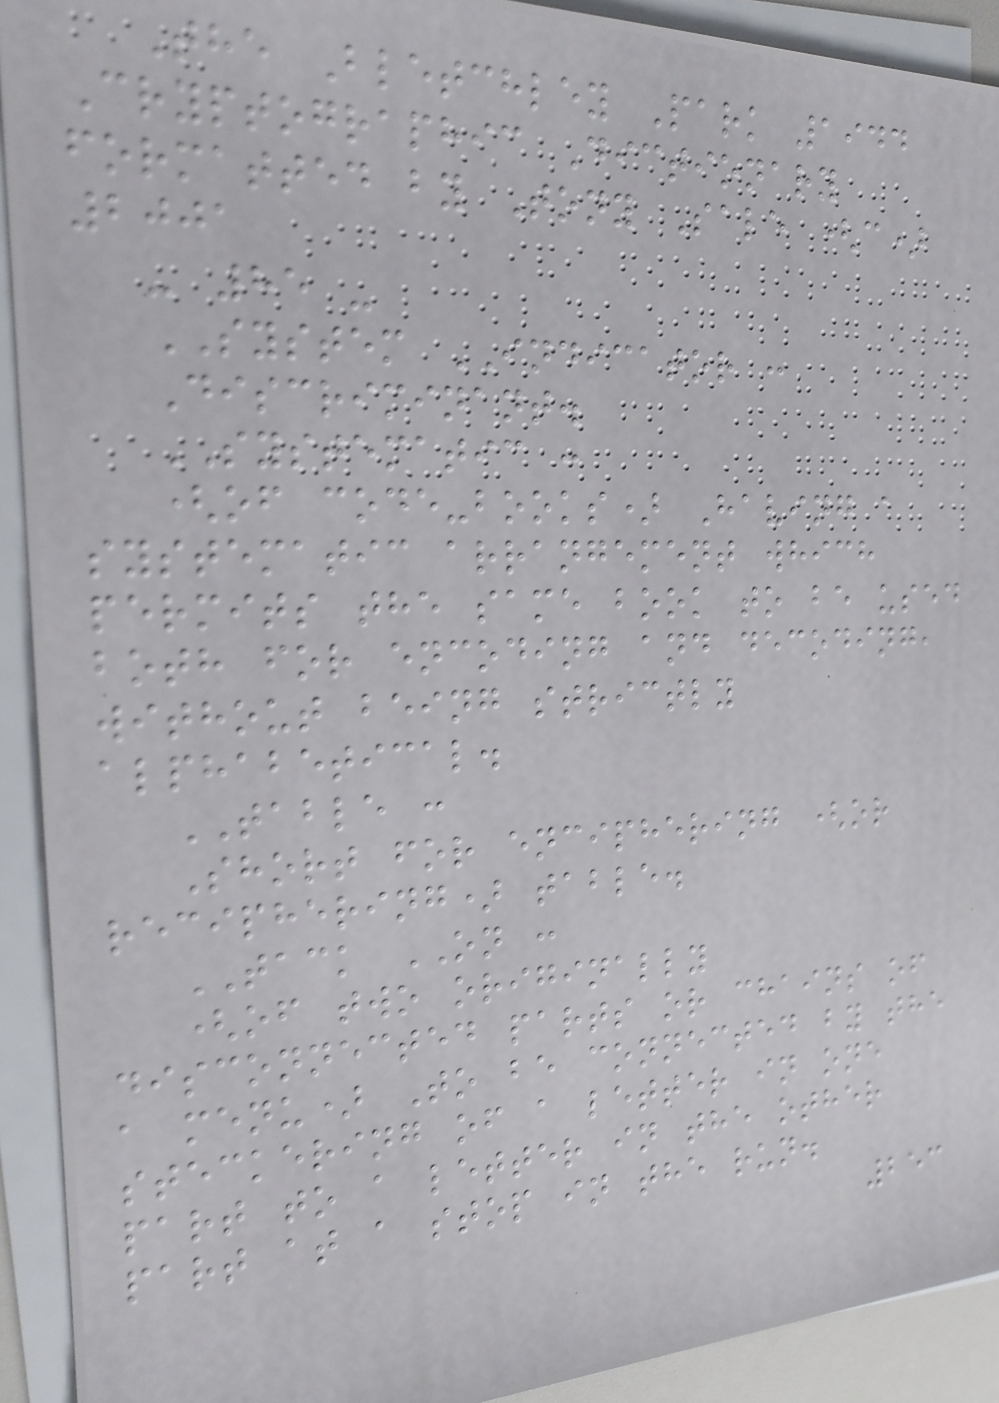The Bletchley Park 1944
Cryptographic Dictionary
formatted by Tony Sale (c)
2001
- 85 -
SYSTEM INDICATOR :
Discriminant.
SYSTEMATIC :
(of code-books) Having a
systematic arrangement which
permits the same book to be used
both for encoding and decoding,
without being strictly
alphabetical.
TABLE :
Short for enciphering (or
reciphering) table.
TACK ON :
(of two originally
disconnected parts or chains of
a menu) To be connected by the
steckering of a letter in one
part to a letter in the other
part at a stop in the run.
253
